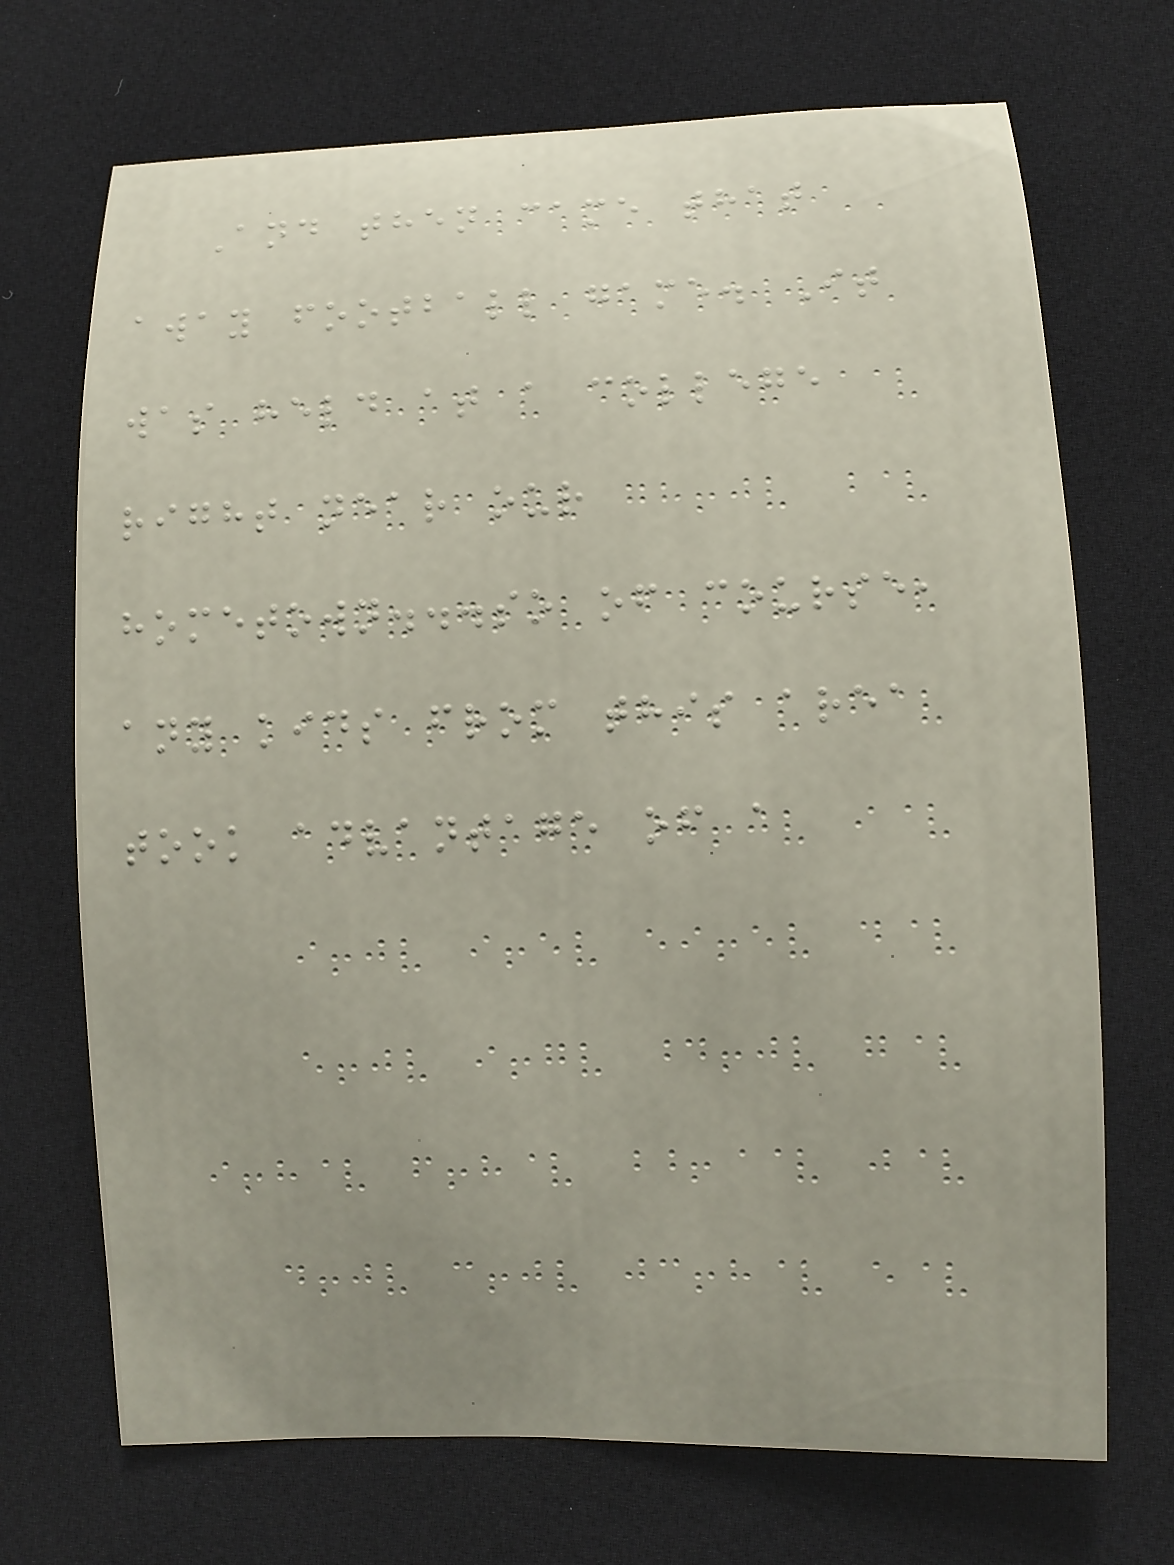And then came that
away football game. It
was held at a college
right near our
hometown...so of course,
any kids from this area
took advantage of a
